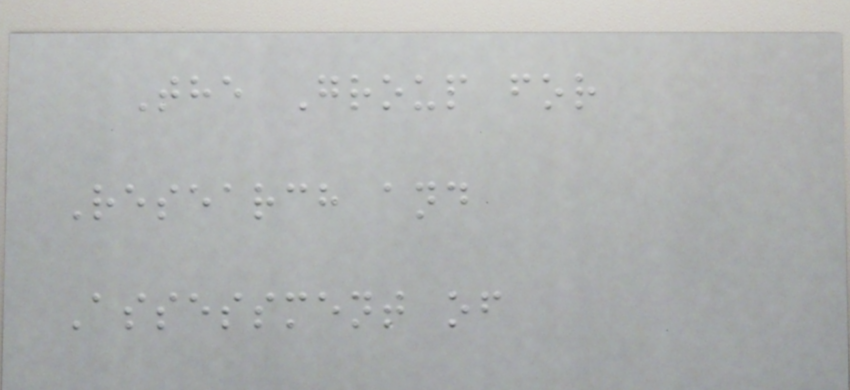The Group for
Research and
Assessment of
